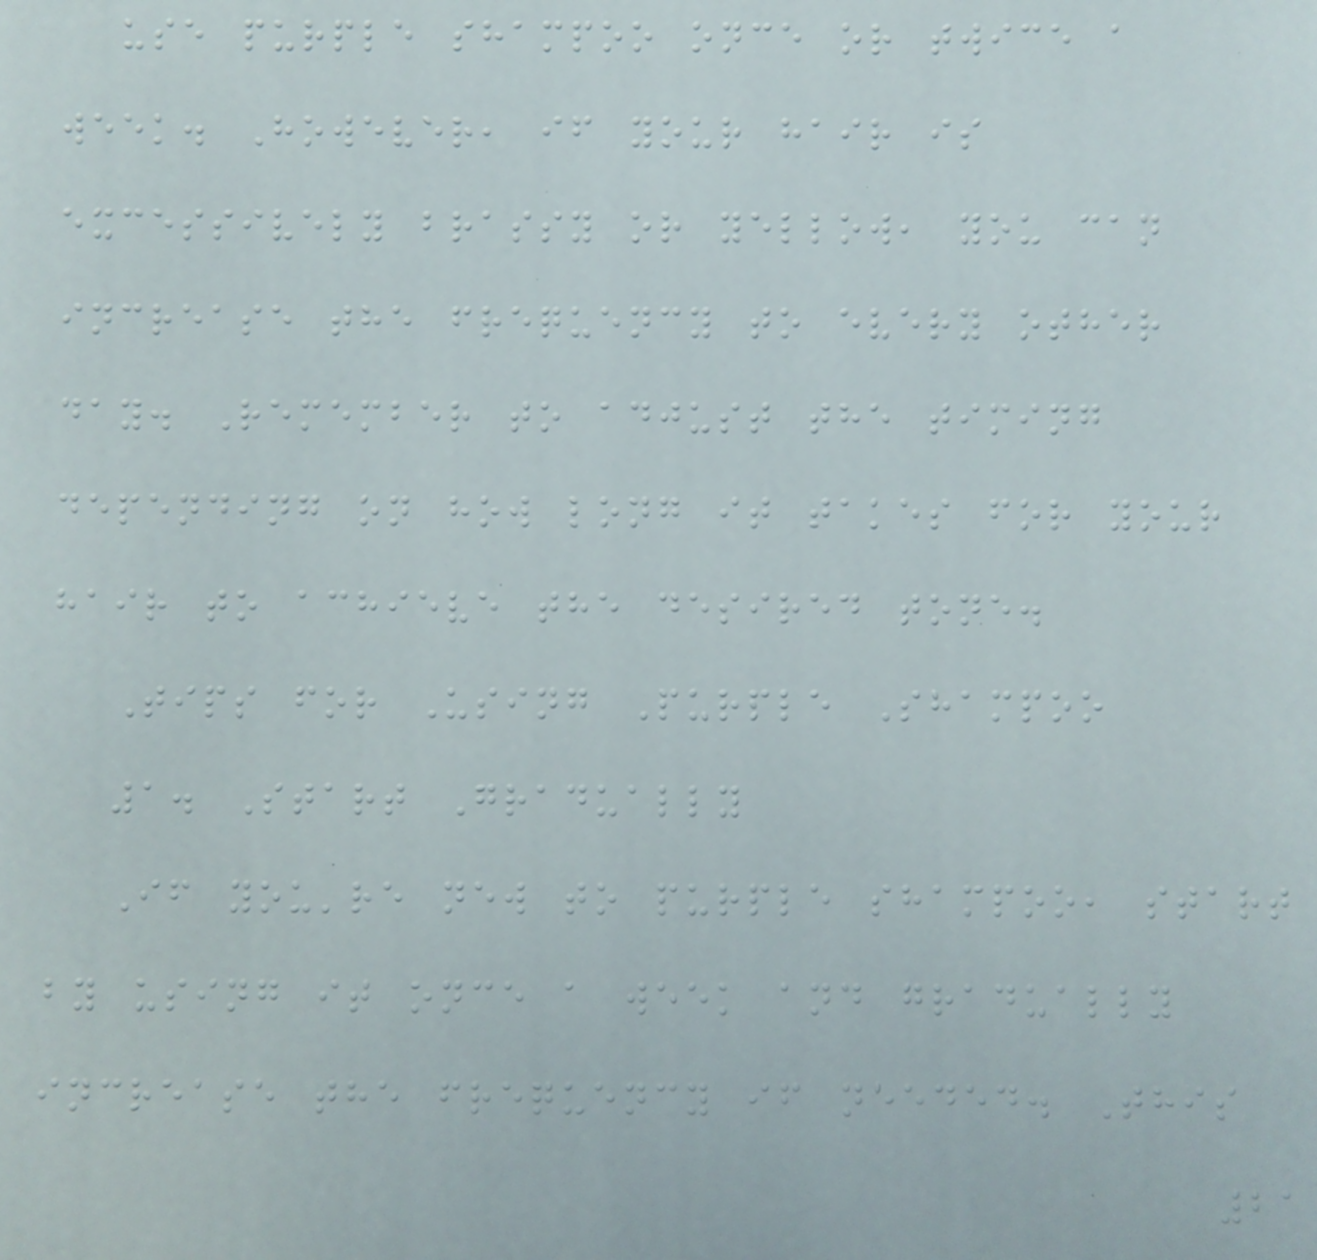use purple shampoo once or twice a
week. However, if your hair is
excessively brassy or yellow, you can
increase the frequency to every other
day. Remember to adjust the timing
depending on how long it takes for your
hair to achieve the desired tone.
Tips for Using Purple Shampoo
1. Start Gradually
If you're new to purple shampoo, start
by using it once a week and gradually
increase the frequency if needed. This
21
